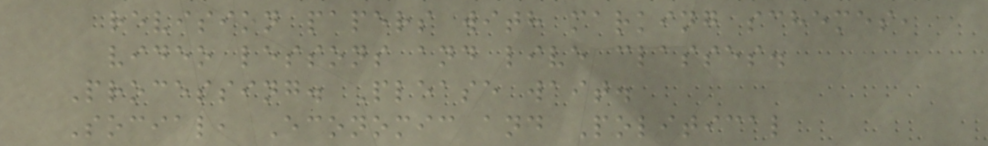revision papers with marking schemes,
video lessons and live classes.
Processing. Please wait.
Social, Economic and Political
